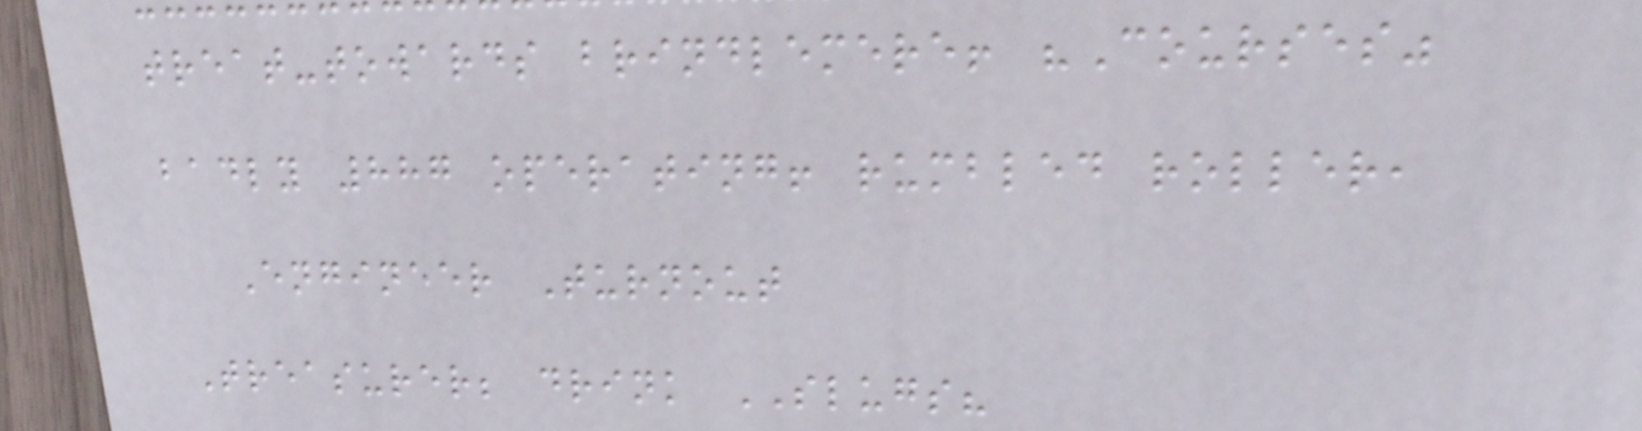treat-towards brindlemere! "Courses"
badly 887 operating! rumbled roller,
Engineer Turnout
Treasurer; drink SLUGS?
